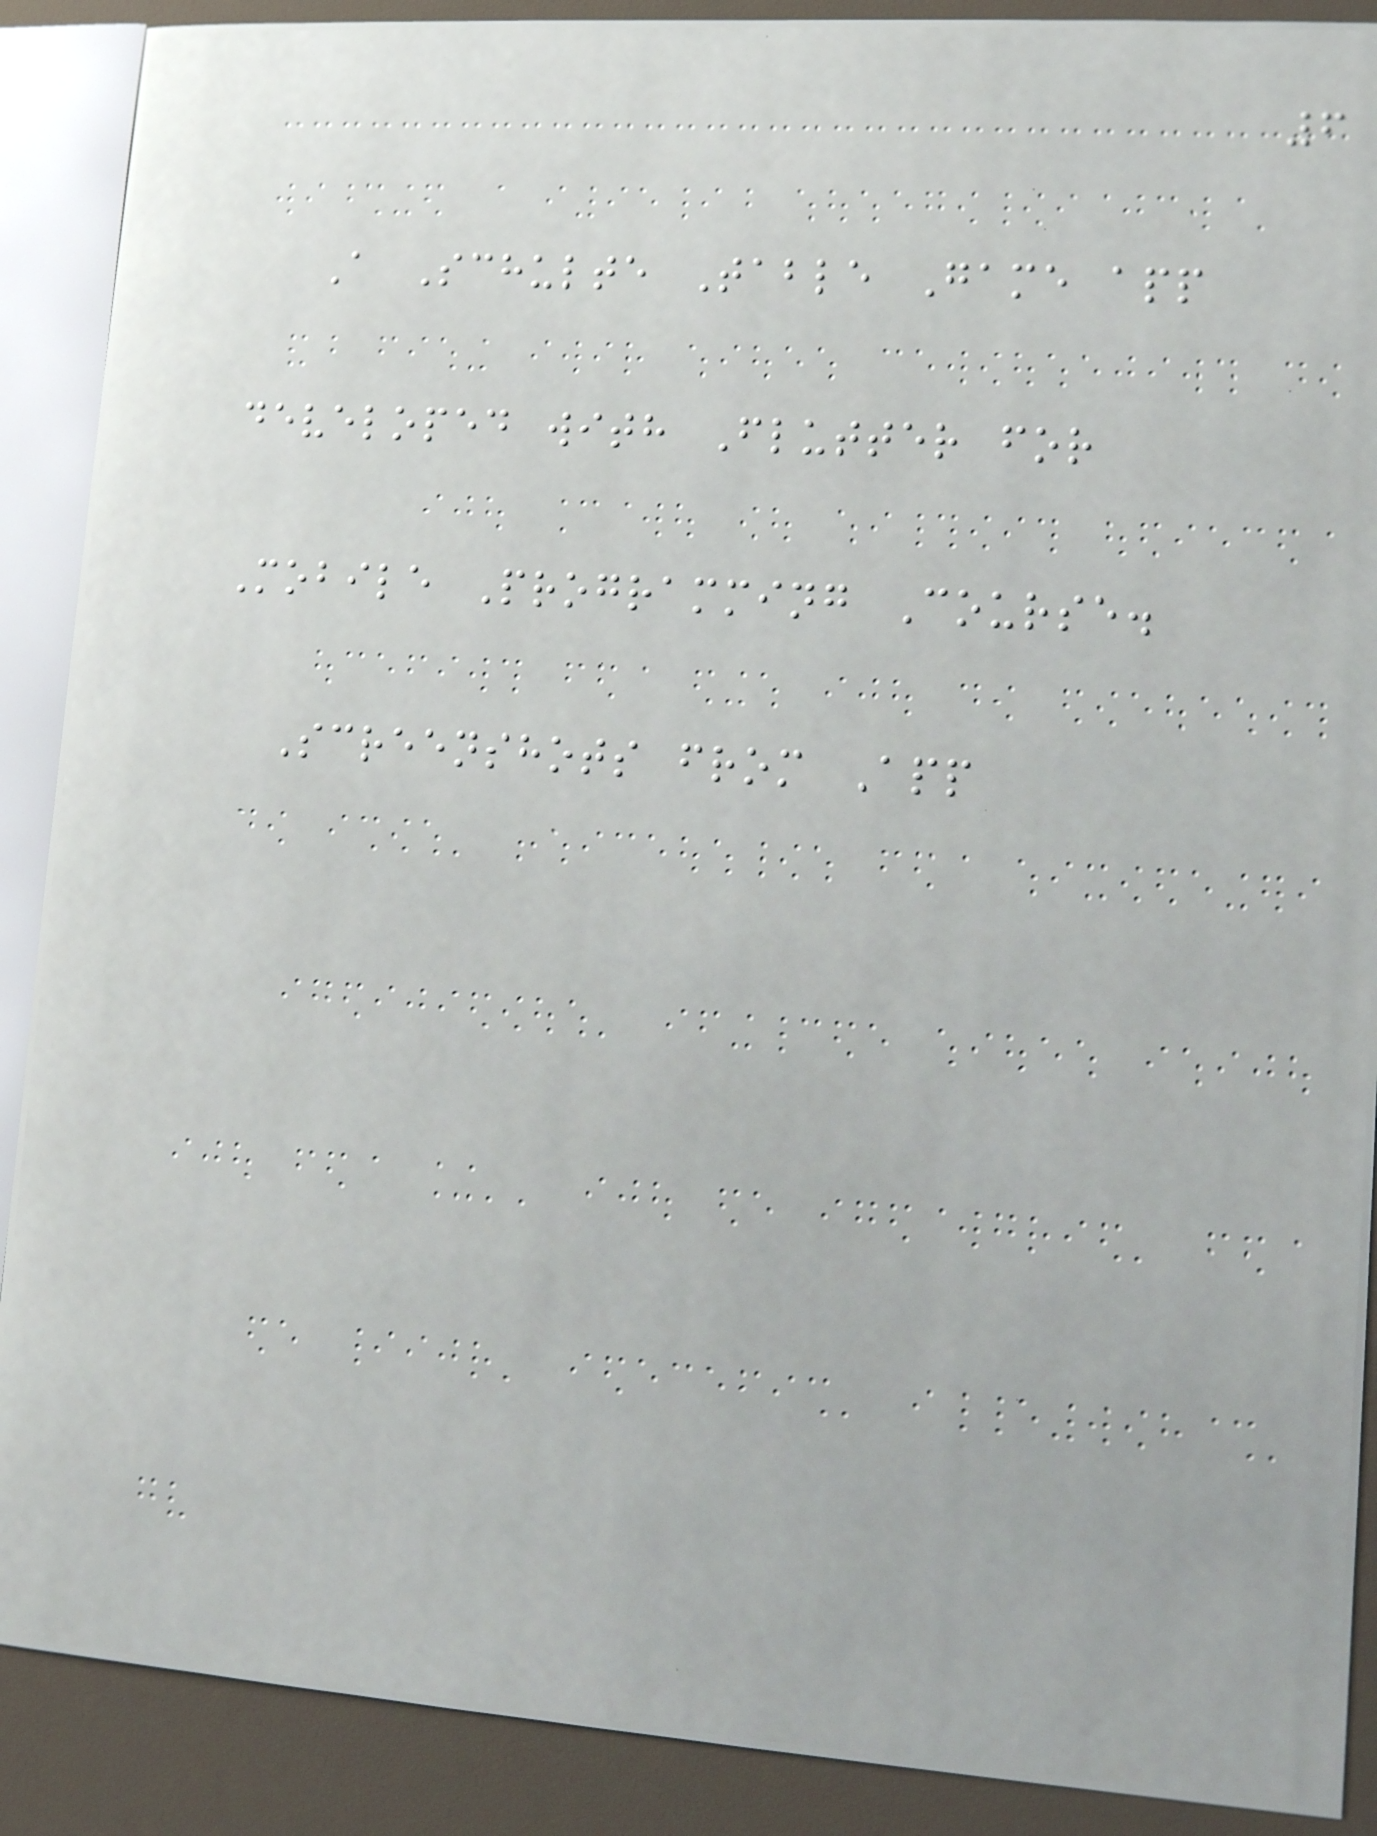6
A Schulte Table Game app
developed with Flutter for
Mobile Programming Course.
Screenshots from App
